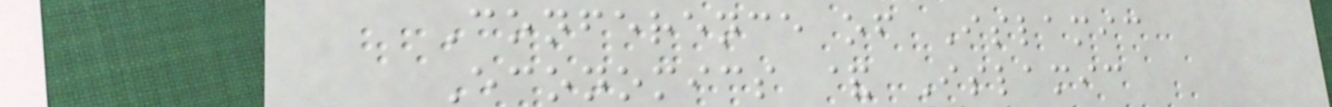Conference of Islamic
Economics & Islamic
